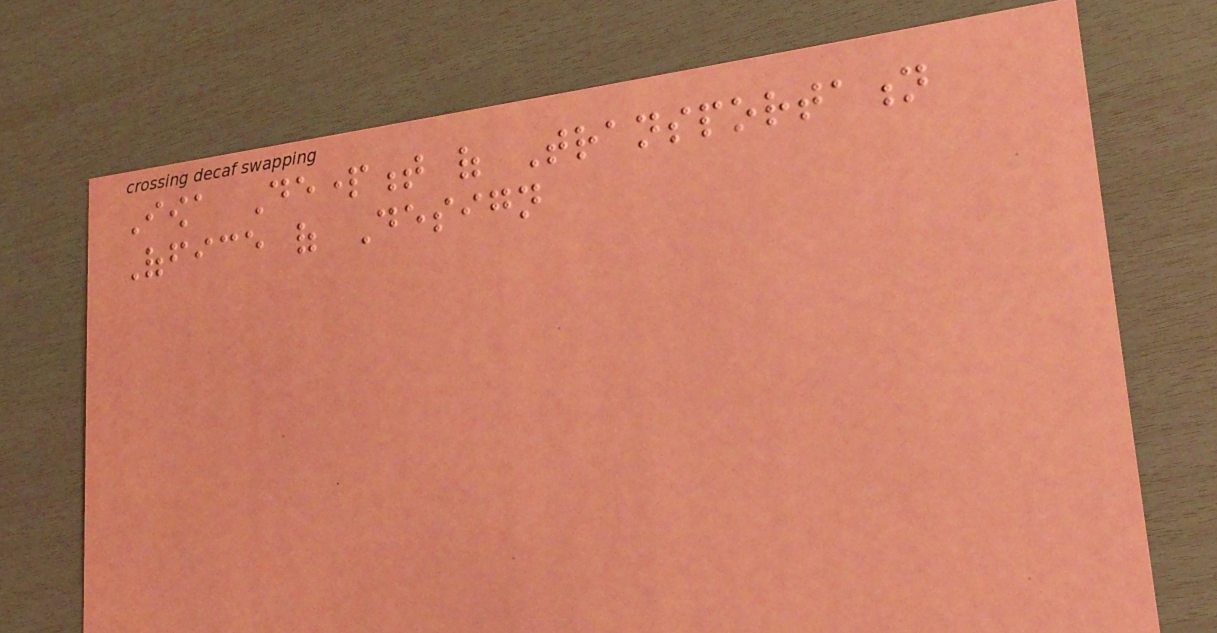Iowa Department of Transportation
Office of Design
